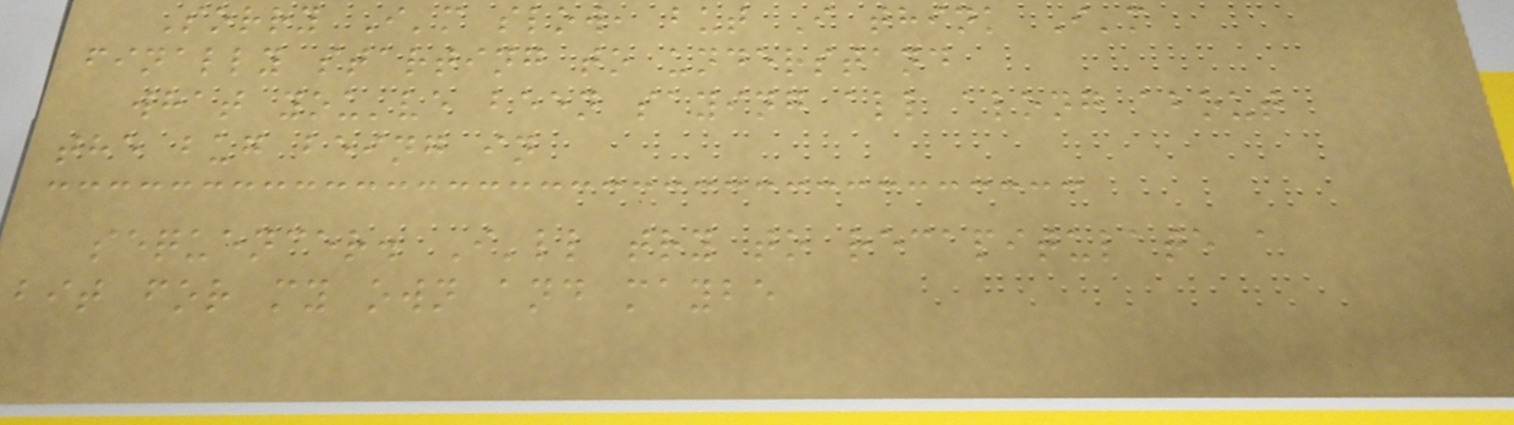Sorry I'm slow, but I think I'm
finally starting to understand
what you've been saying all along about
the bug being in
sequencer. I'll try to recapitulate a
bit for my own and maybe
